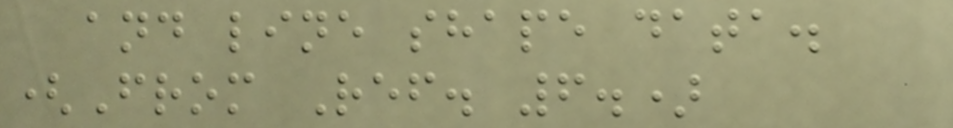and line shape data.
(From Ref. 6.)
